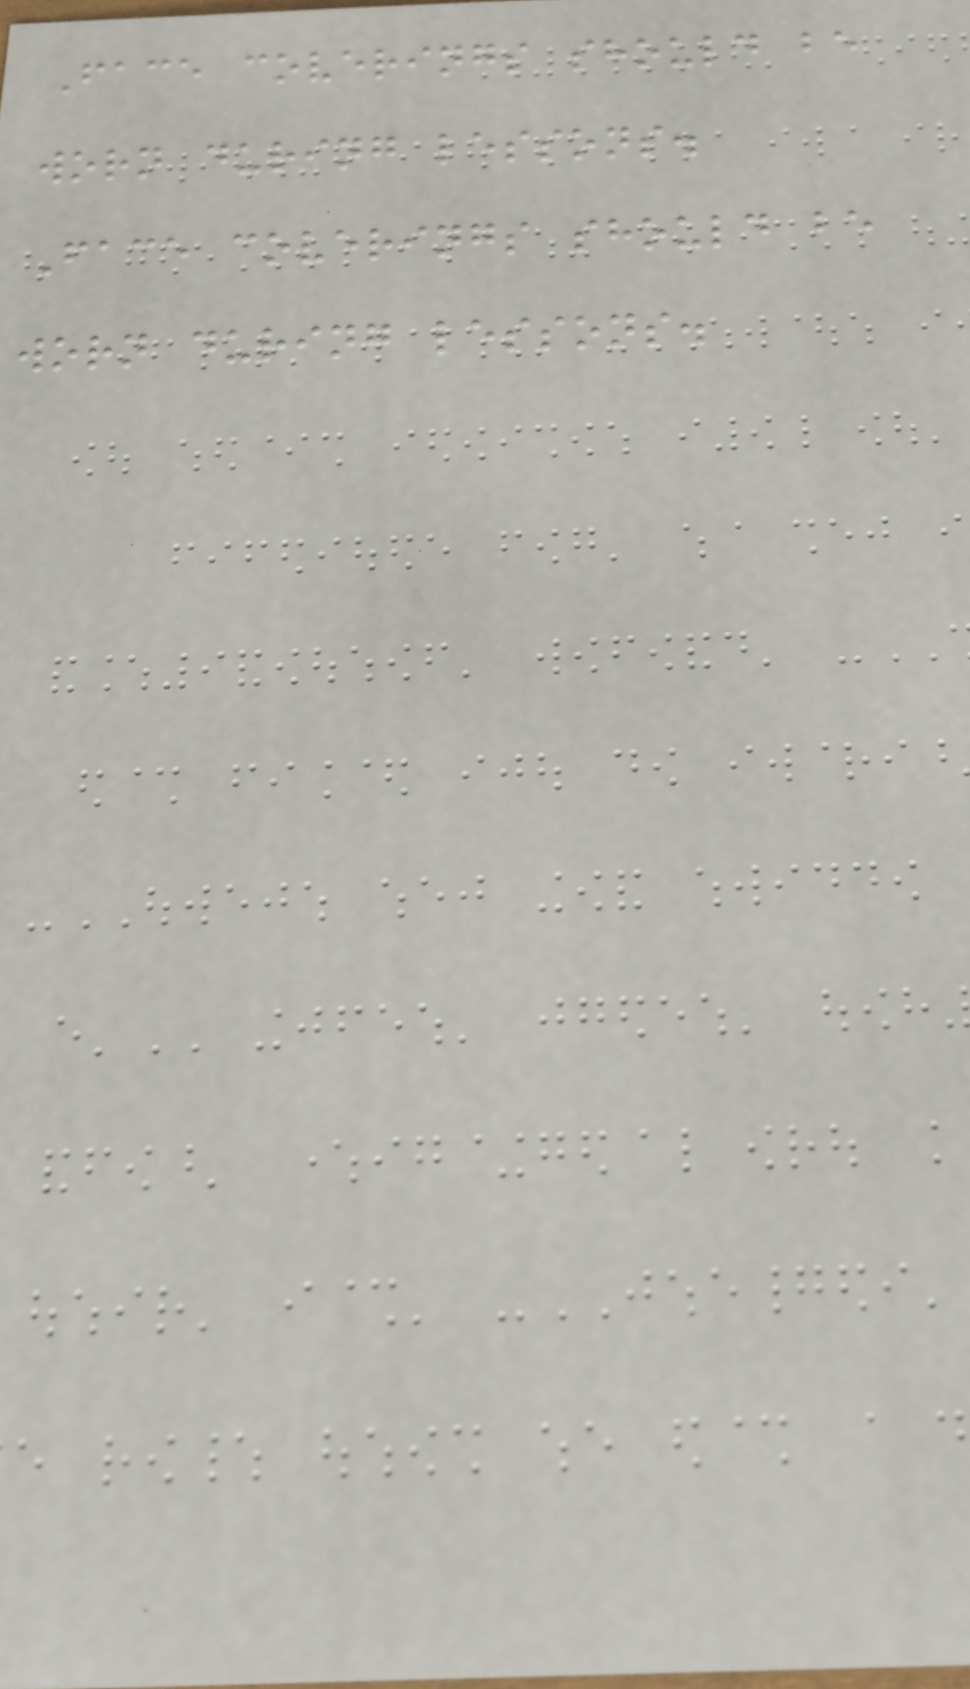Face coverings should be
worn during lessons.
Face coverings should be
worn during lessons.
